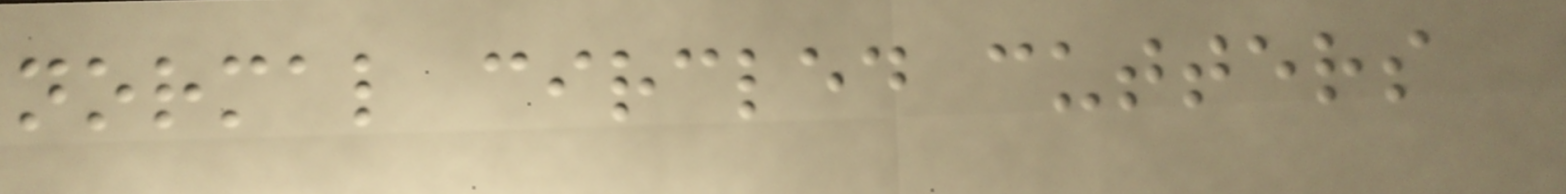normal circled cutters
